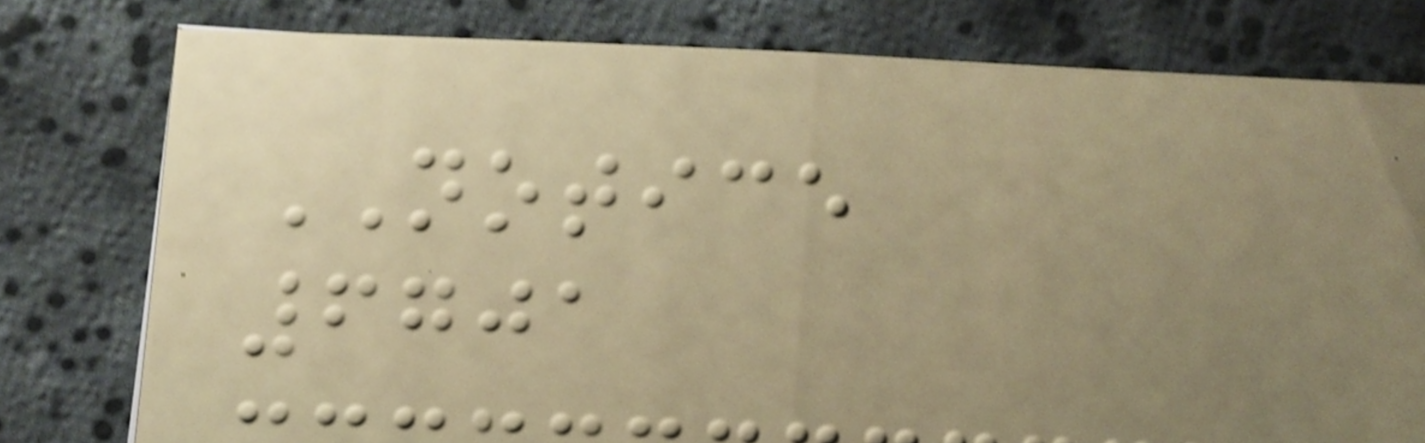NOTICE
6701
